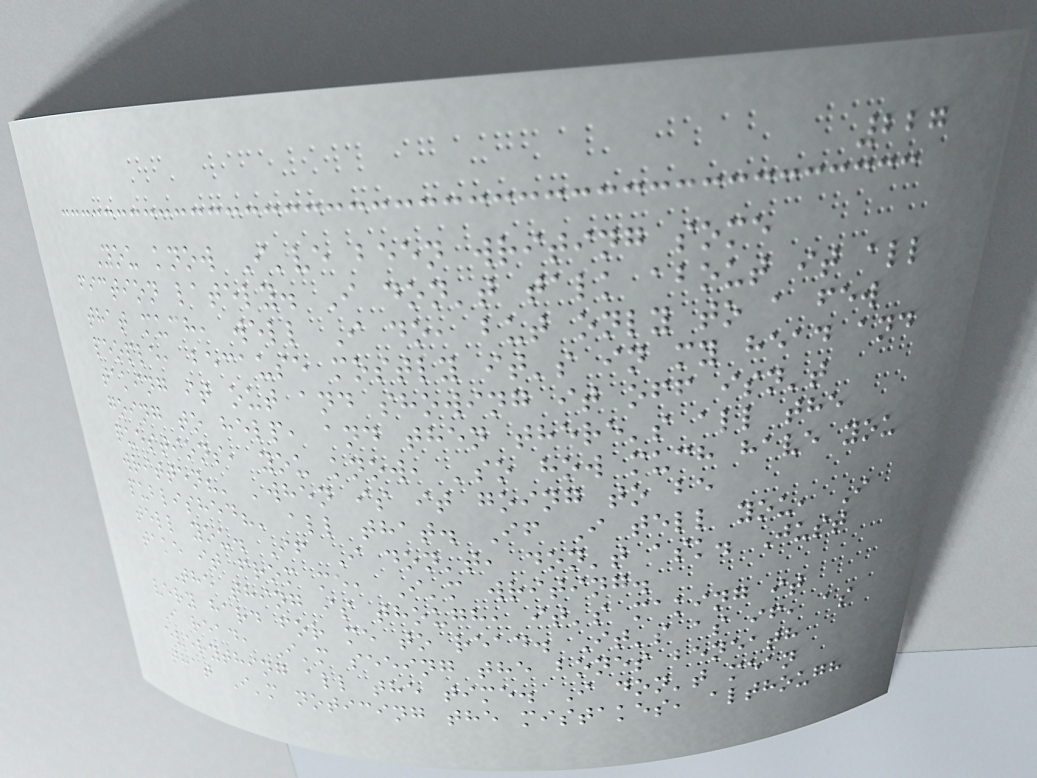227
You know I've been writing some
fiction lately. I don't talk about it all
that much, well I do, but only to a few
people, because mostly it's in my head and
taking it out and showing it off isn't
going to help, and then there's all the
questions, you know, 'so how much have you
written?' 'when is it going to be
published?' all that. If I tell you, I
tell you. If I don't, don't ask. Just
take it from me, I'm writing.
The thing is though, it's making it
very hard for me to read. It's as if, as
I read, I'm seeing the bones beneath
everything all the time. I don't mean
that I'm noticing the mistakes, although
